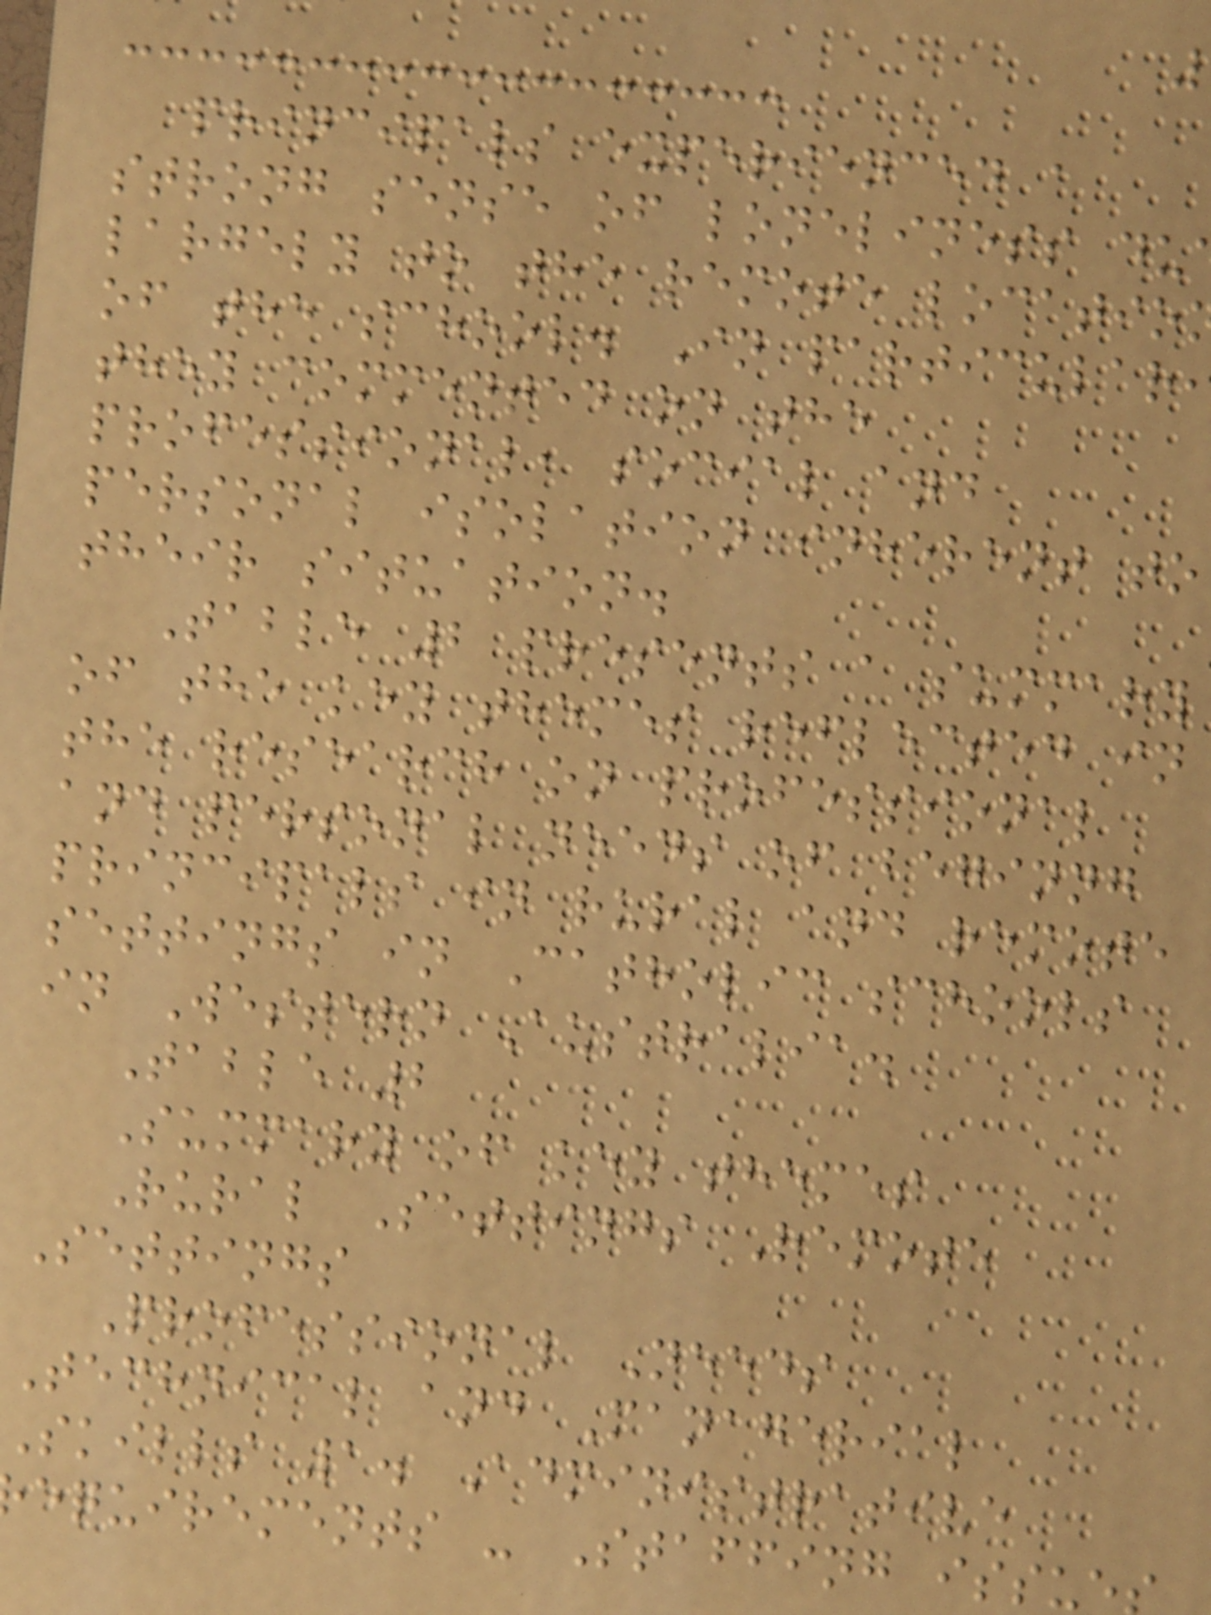principals experienced a
strong sense of loneliness du
largely to the remote locatio
of the school. In particular
they commented on the
professional, social and
personal isolation inherent to
their situation.
Table 2 presents a summary
of the key themes reflected in
the research on professional
and personal needs of beginng
principals in rural and remote
settings in Catholic schools
in Western Australia.
Table 2
Summary of key themes
Rural Settings Remote
Settings
Professional Needs
Technical and Managerial
Skills 1. Administrative
equirements - Staffing issue
